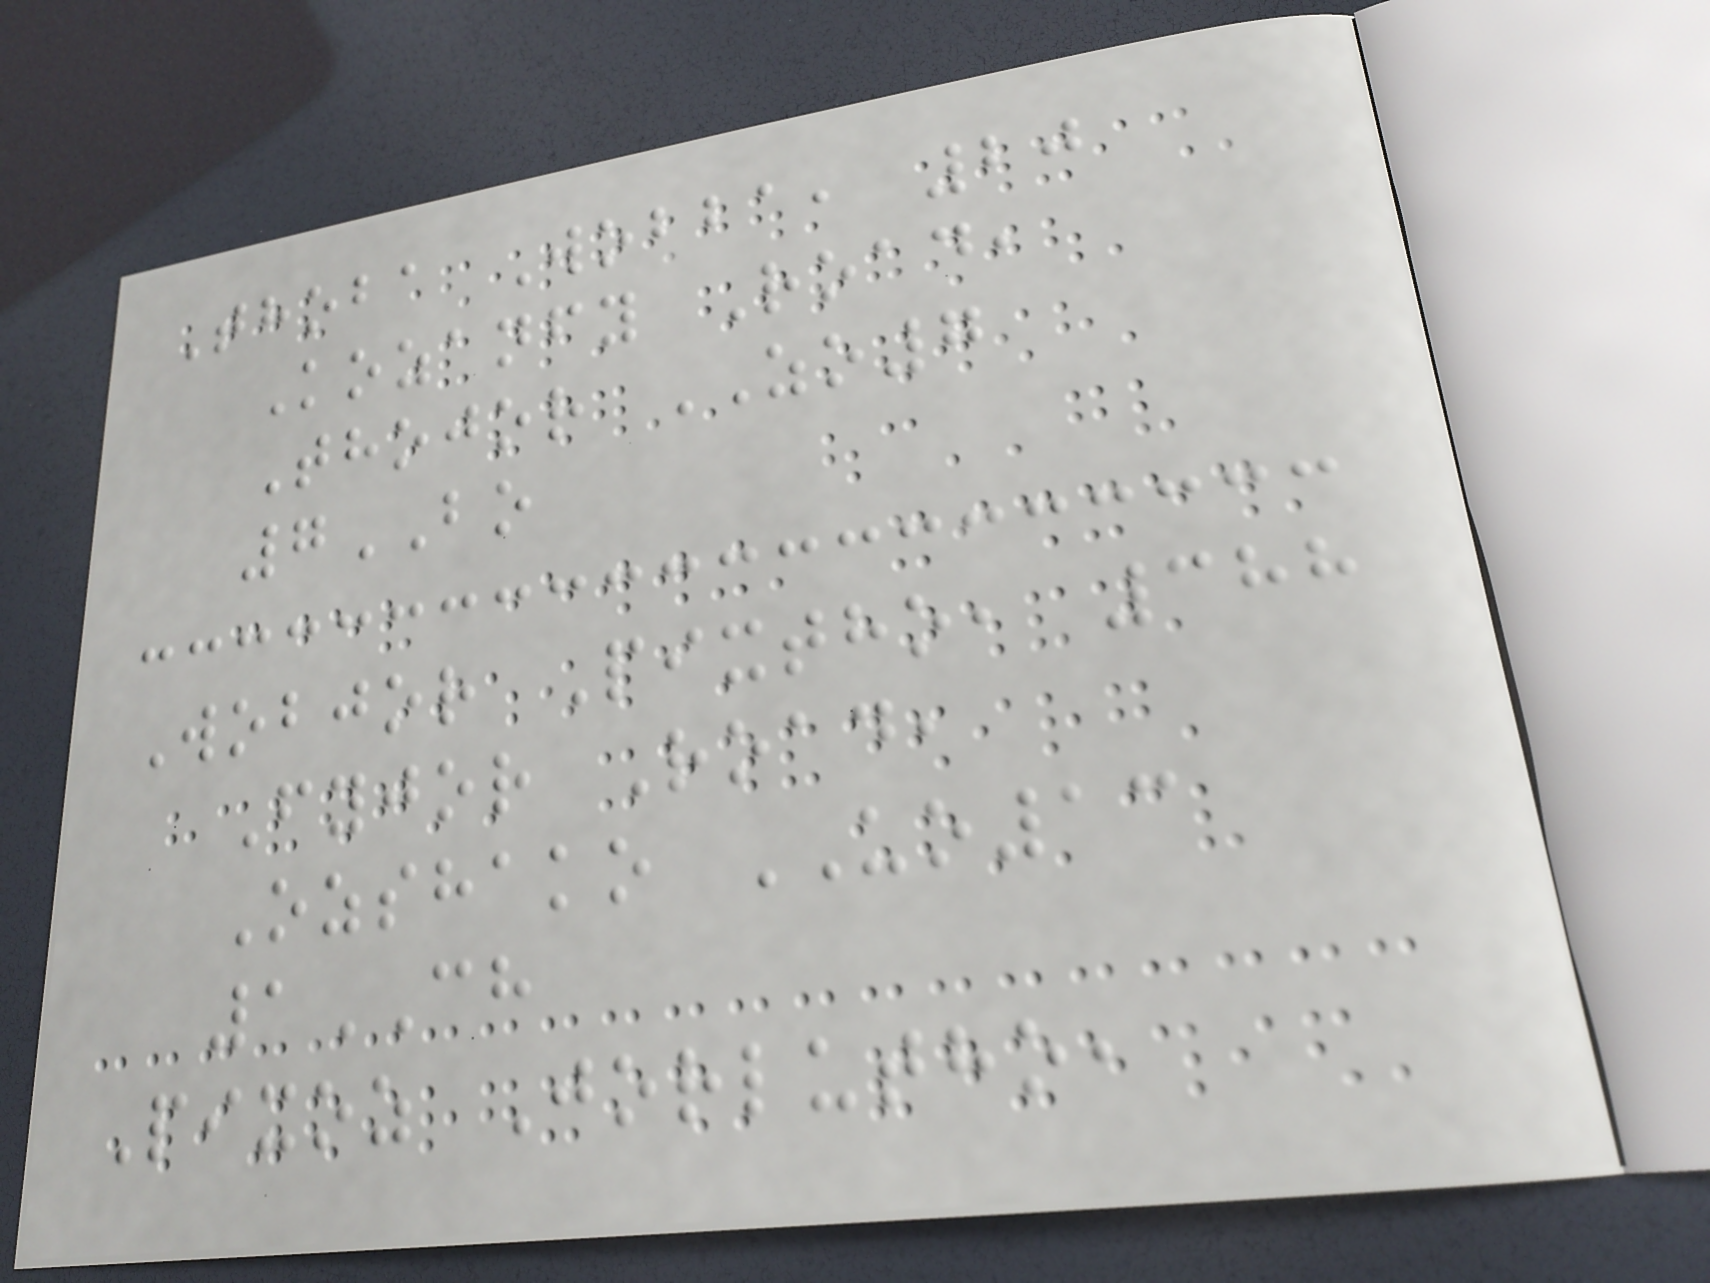Thoba Wobba, 20
Kozanfy Road,
Thojor ZO7
7BO
Wobjor Pixtho, 388
Fyjor Road,
Ozshako UO13
1CH
Pixoz Jorlutho,
